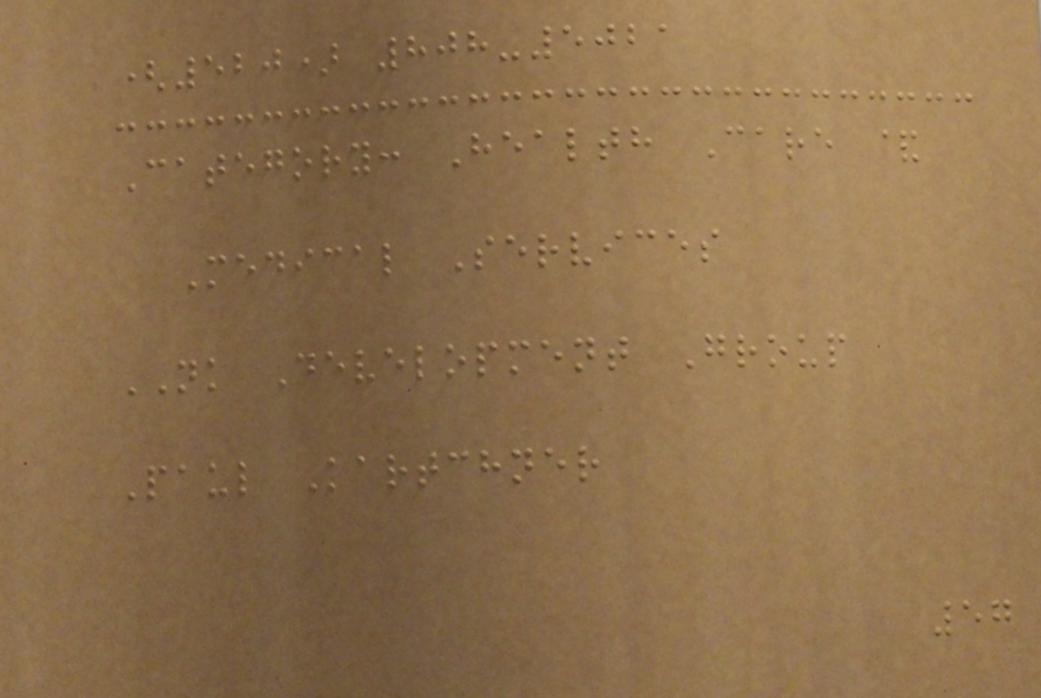(520) 808-5021
Category: Health Care &
Medical Services
NK Development Group
Paul Kartchner
57
